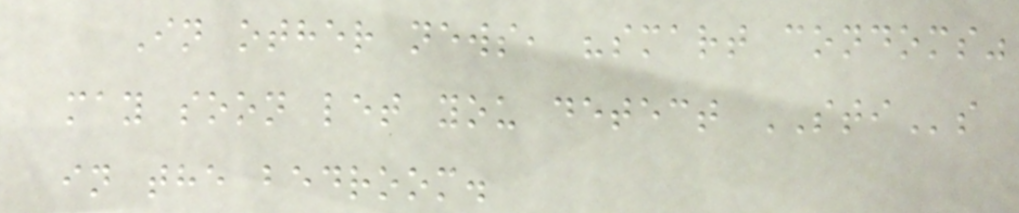In other news, "smart condoms"
may soon let you detect STIs
in the bedroom.
